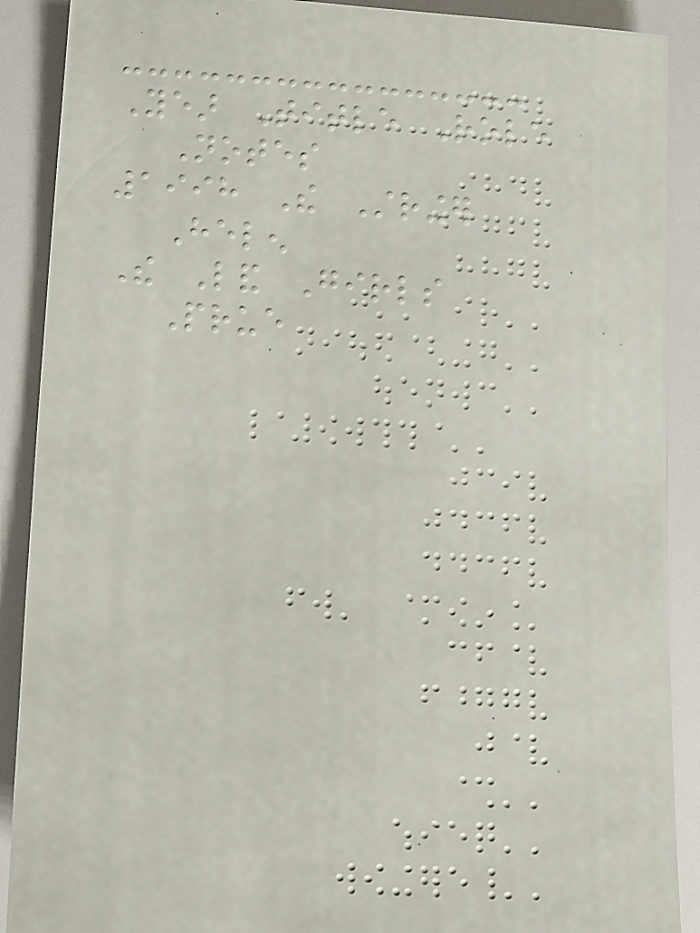Year Title Role
Notes
1998 The Stringer
Helen
The Land Girls
Prue
